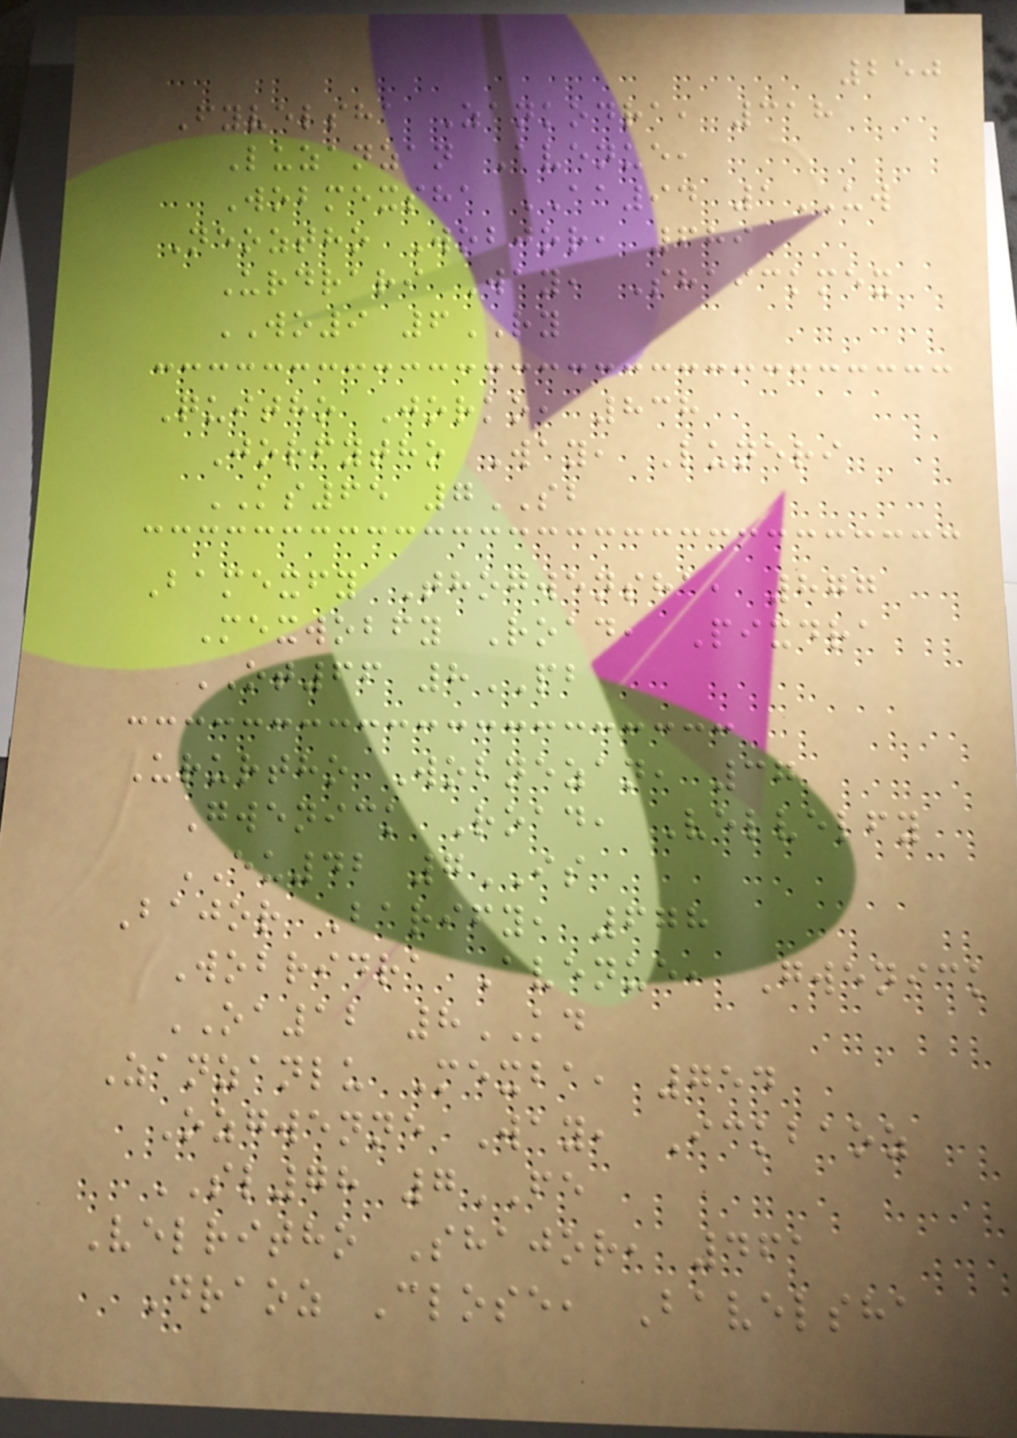250
Fyvelsha Zankodra, 318
Luzanzan Avenue,
Wobmexsha AA94 1UW
Neoztho Wobjor, 689
Urdrari Way, Shaickmex
WO9 6RY
Quitho Jorko, 838
Jorfytho Way, Luneri
KS65 7SB
Bamexfy Thogwensha, 877
Mexwobfy Road, Pixdra
OT66 8PB
Ururtho Wobnezan, 37
Gwenick Road, Velvelfy
EU42 7IS
Bajor Barify, 678
Wobridra Avenue, Gwenick
OA12 8KD
Zanzanlu Mexba, 754
Ozgwenne Way, Ickbaoz
SL78 7FE
Velritho Shajor, 461
Draoz Close, Bavelsha
